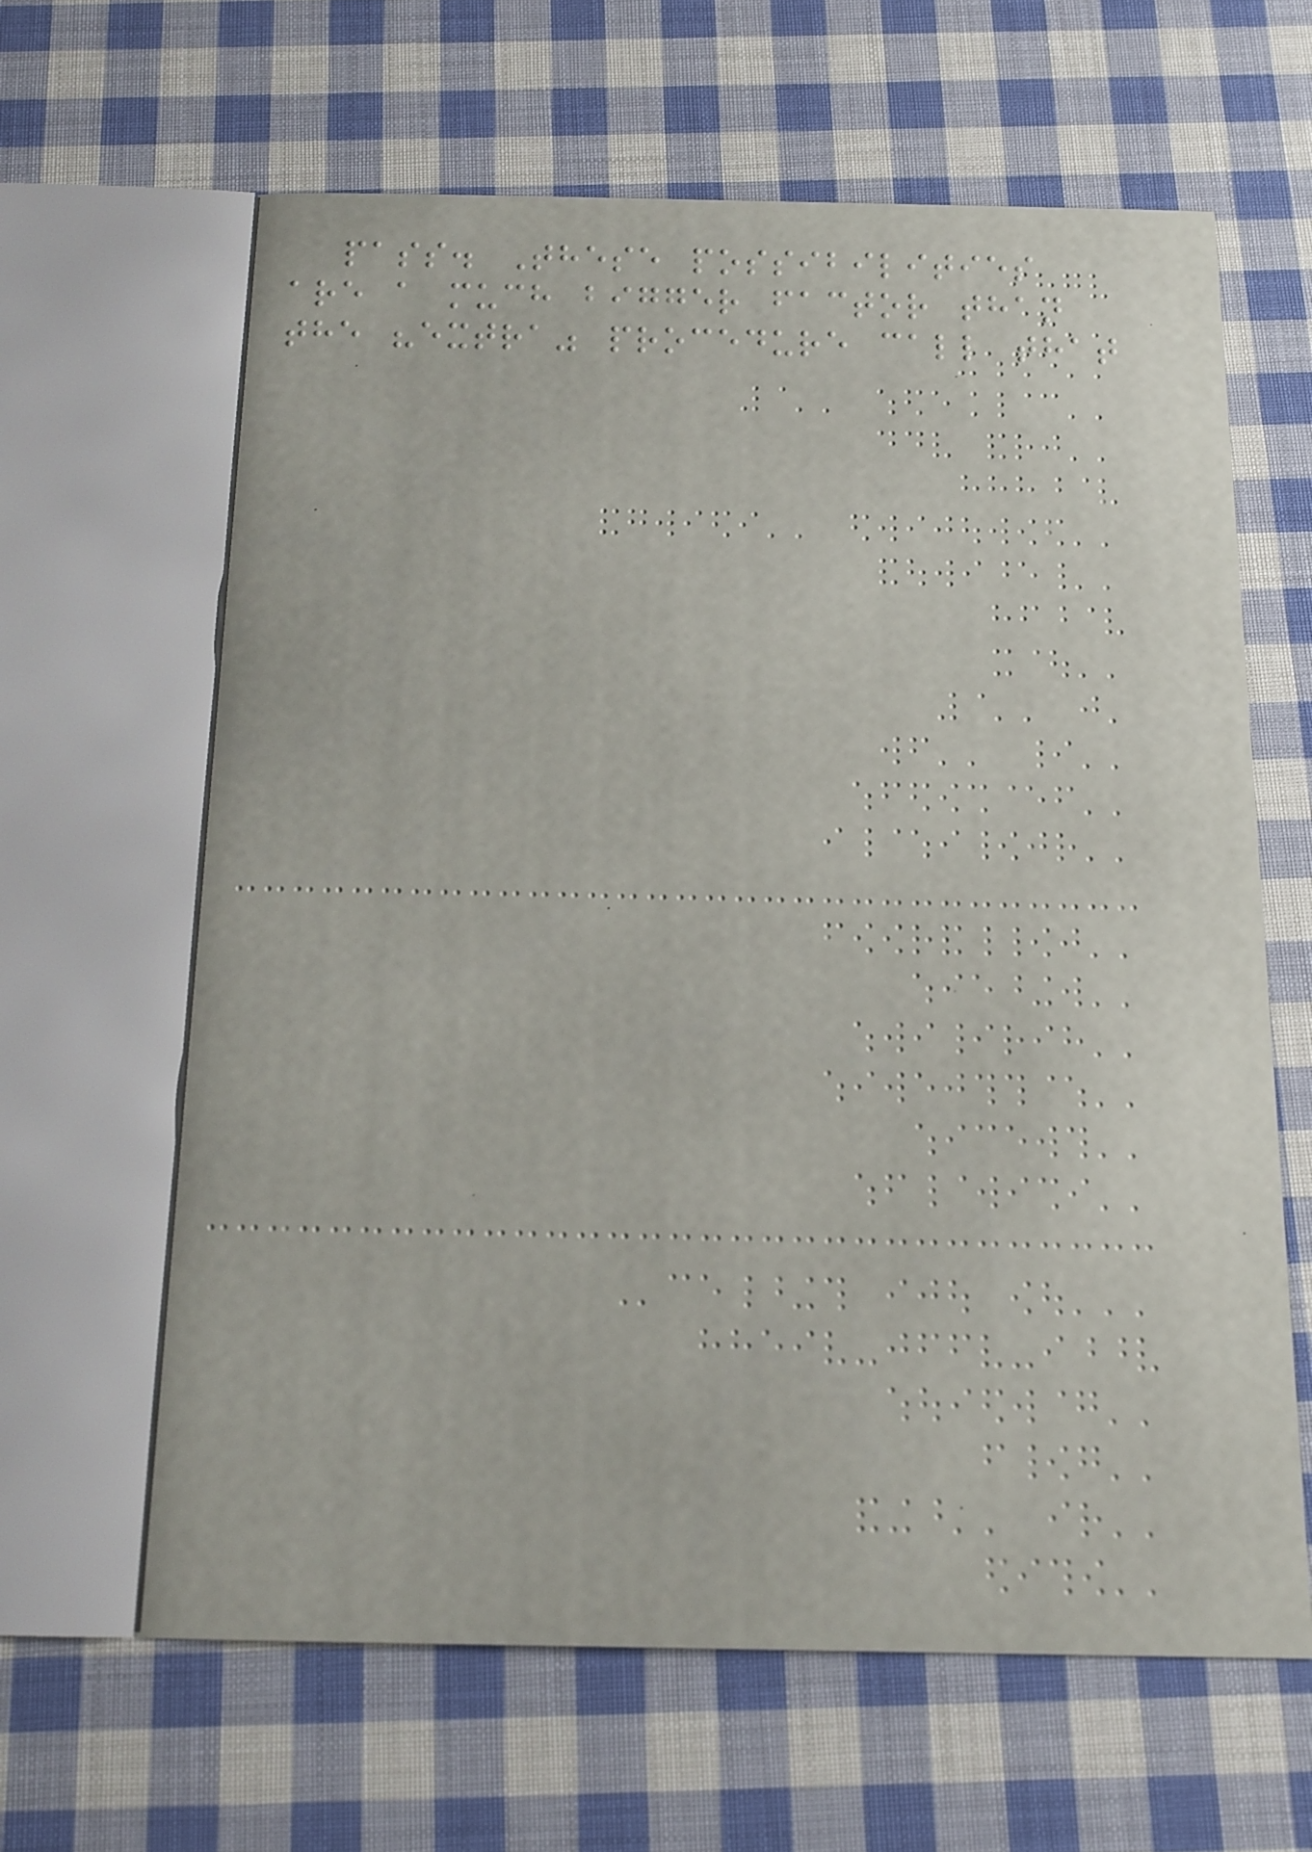pass. These possibilities
are a much bigger factor than
the "extra" procedure call that
